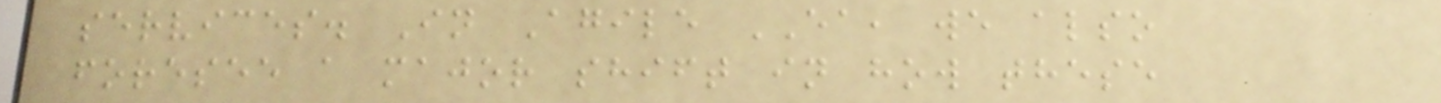services. In Agile EA, we also
foresee a major shift in how these
